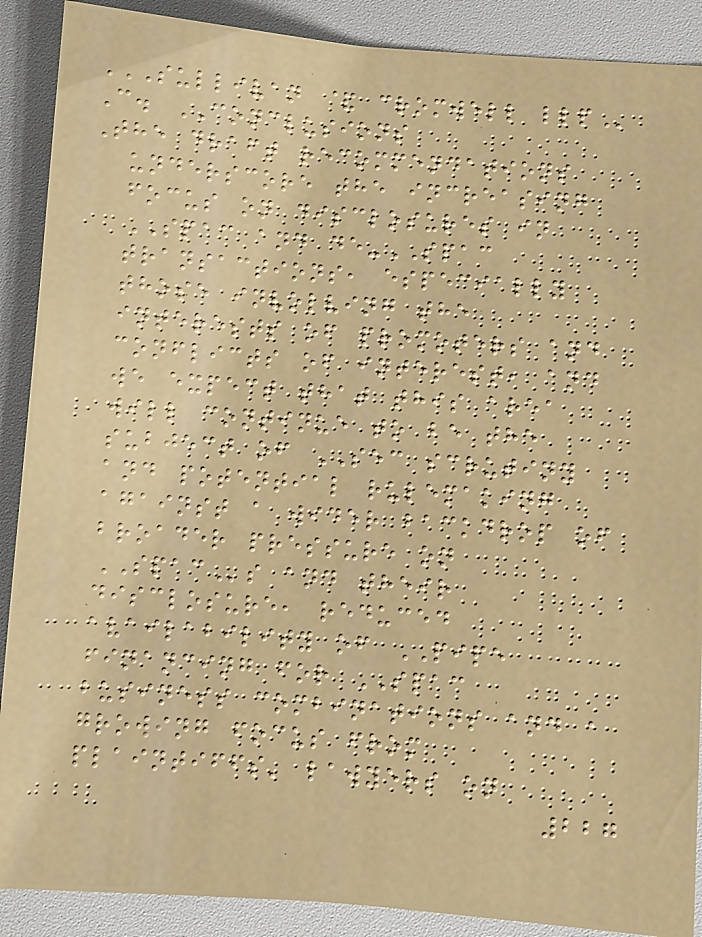SULLIVAN & CROMWELL LLP
C. CONCLUSIONS
The draft recommendations
underscore the increasing
focus on disclosures in
SPAC and de-SPAC
transactions, especially
those involving the
interests of promoters and
conflicts of interest, and
we expect that this area
will continue to be the
subject of SEC scrutiny
and potential rulemaking
against a wider backdrop of
broader pressure on
SPACs and their
disclosure, reduced
availability of PIPE
financing for SPAC
business combinations and a
growing focus from
plaintiffs' lawyers on
227
